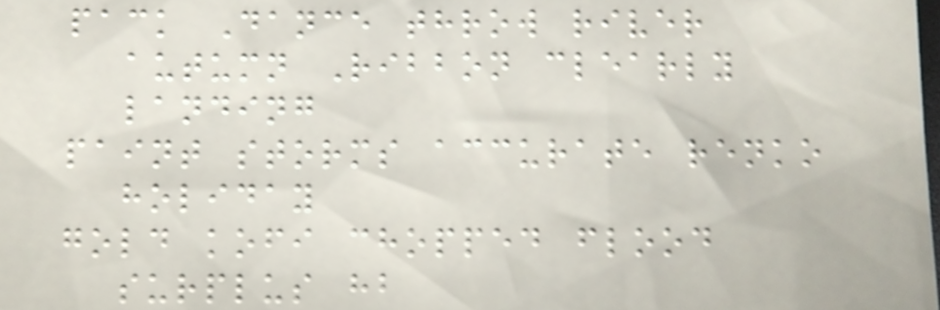pack Dance throw river
autumn Ribbon clearly
landing
paint storms accurate renko
holiday
gold kofi chopped flood
surplus hb
